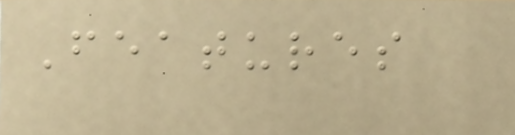Features
